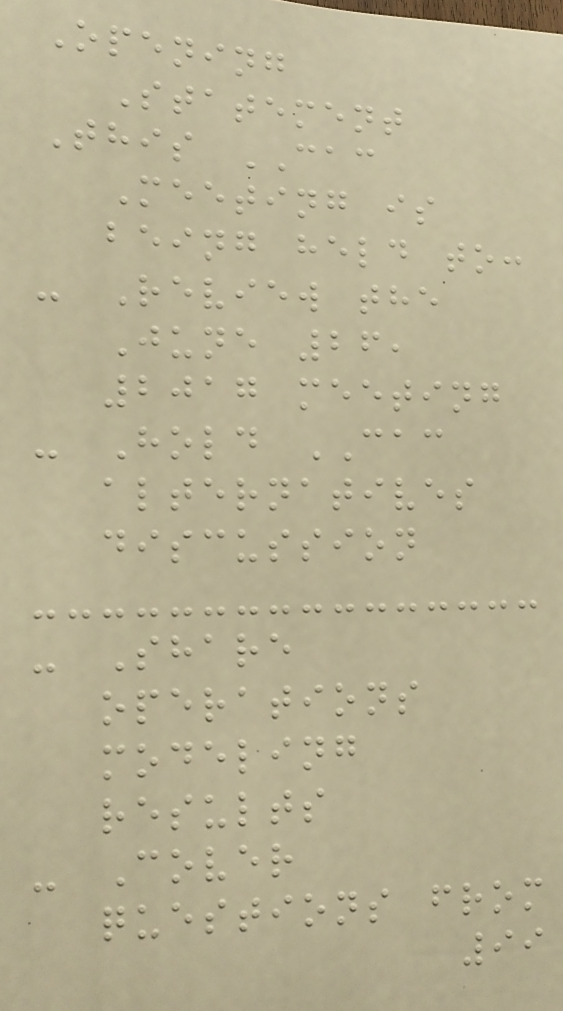Opening
Statement
This CAC
Meeting is
being held to:
- Review the
June 26,
2017 meeting
- Hold CAC
alternatives
discussion
- Share
operations
modeling
results
- Cover
questions from
99
